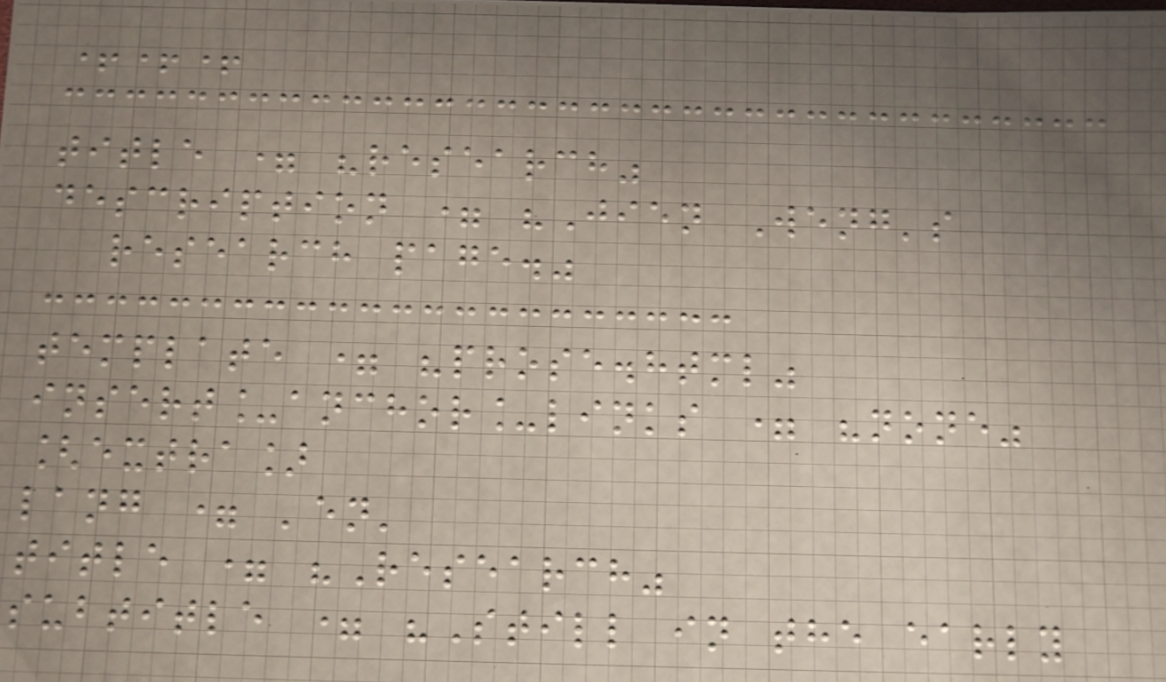+++
title = "research"
description = "Jien Weng's
research page."
template = "prose.html"
insert_anchor_links = "none"
[extra]
lang = 'en'
title = "Research"
subtitle = "Still in the early
